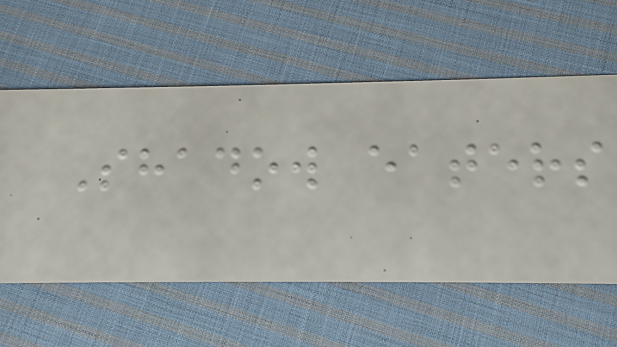Shadow eaters
